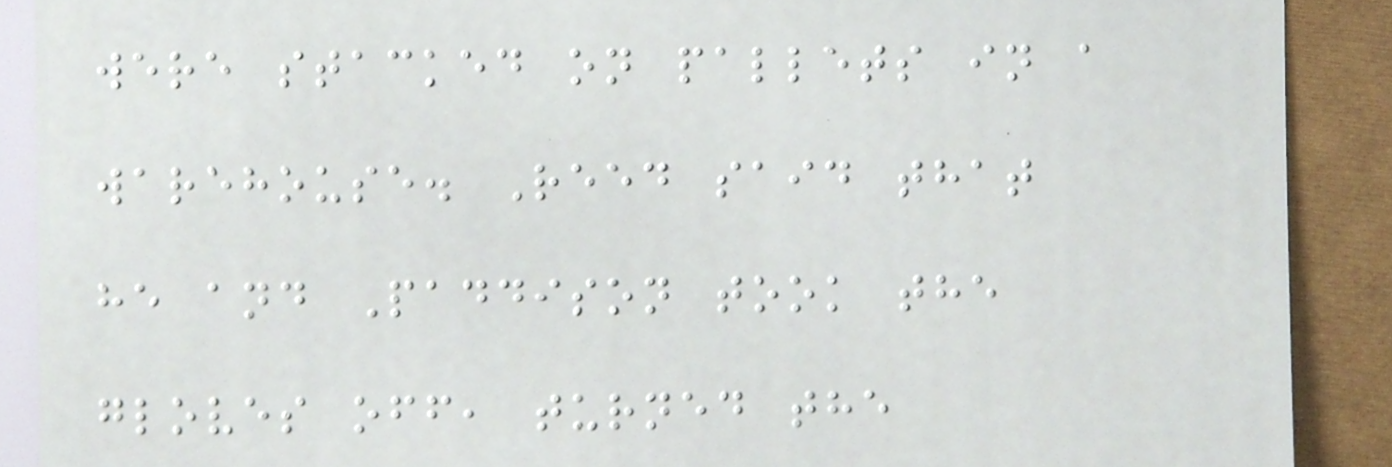were stacked on pallets in a
warehouse. Reed said that
he and Paddison took the
gloves off, turned the
